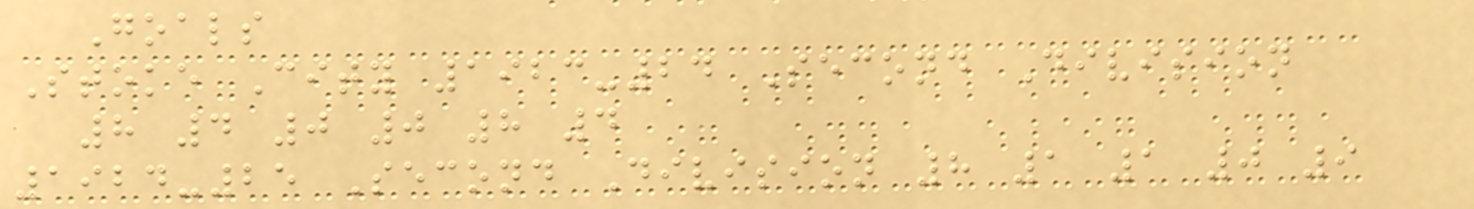Goals
Stoke City 1923-24 Second Division
8 4 0 0 8 4
1924-25 Second Division 8 1 1 0 9
